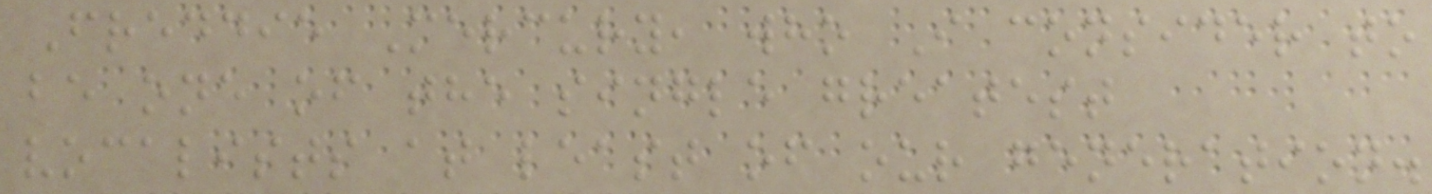Freddie Mercury, who I consider to
be one of the single greatest
vocalists at least of our generation.
